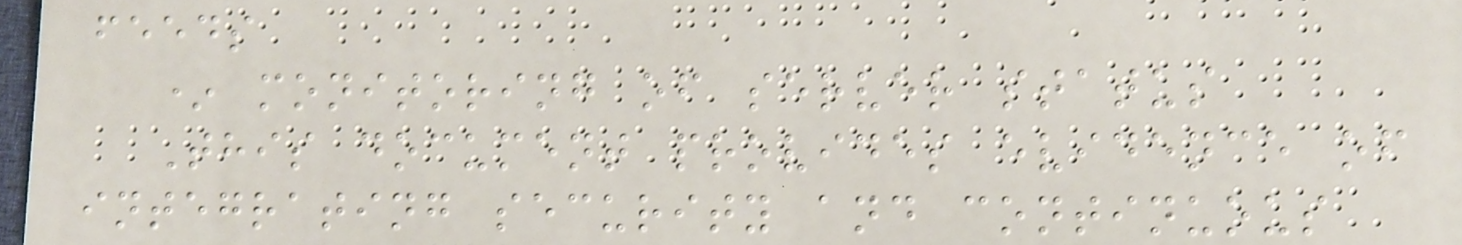feeds
* monitoring of server status
This document provides evidence of
integrating security and continuous
